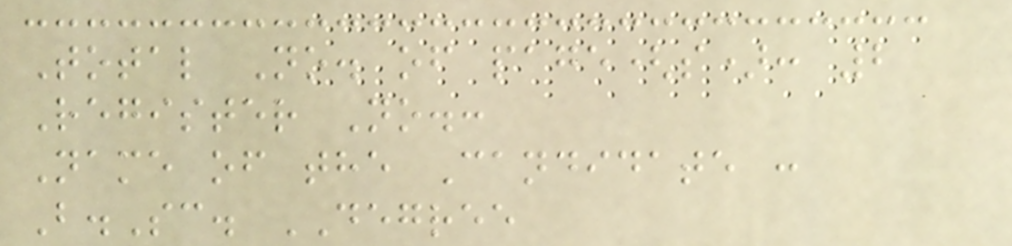Total No. of page(s): 2
Register No.:
Name of the Candidate :
B.Sc. DEGREE
